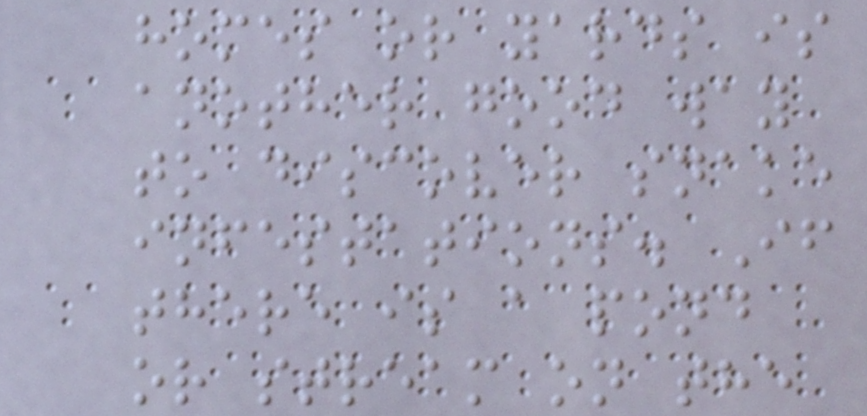homes or yards is
another good way
to discover snake
infestations. If
there is a pond
or stream on the
